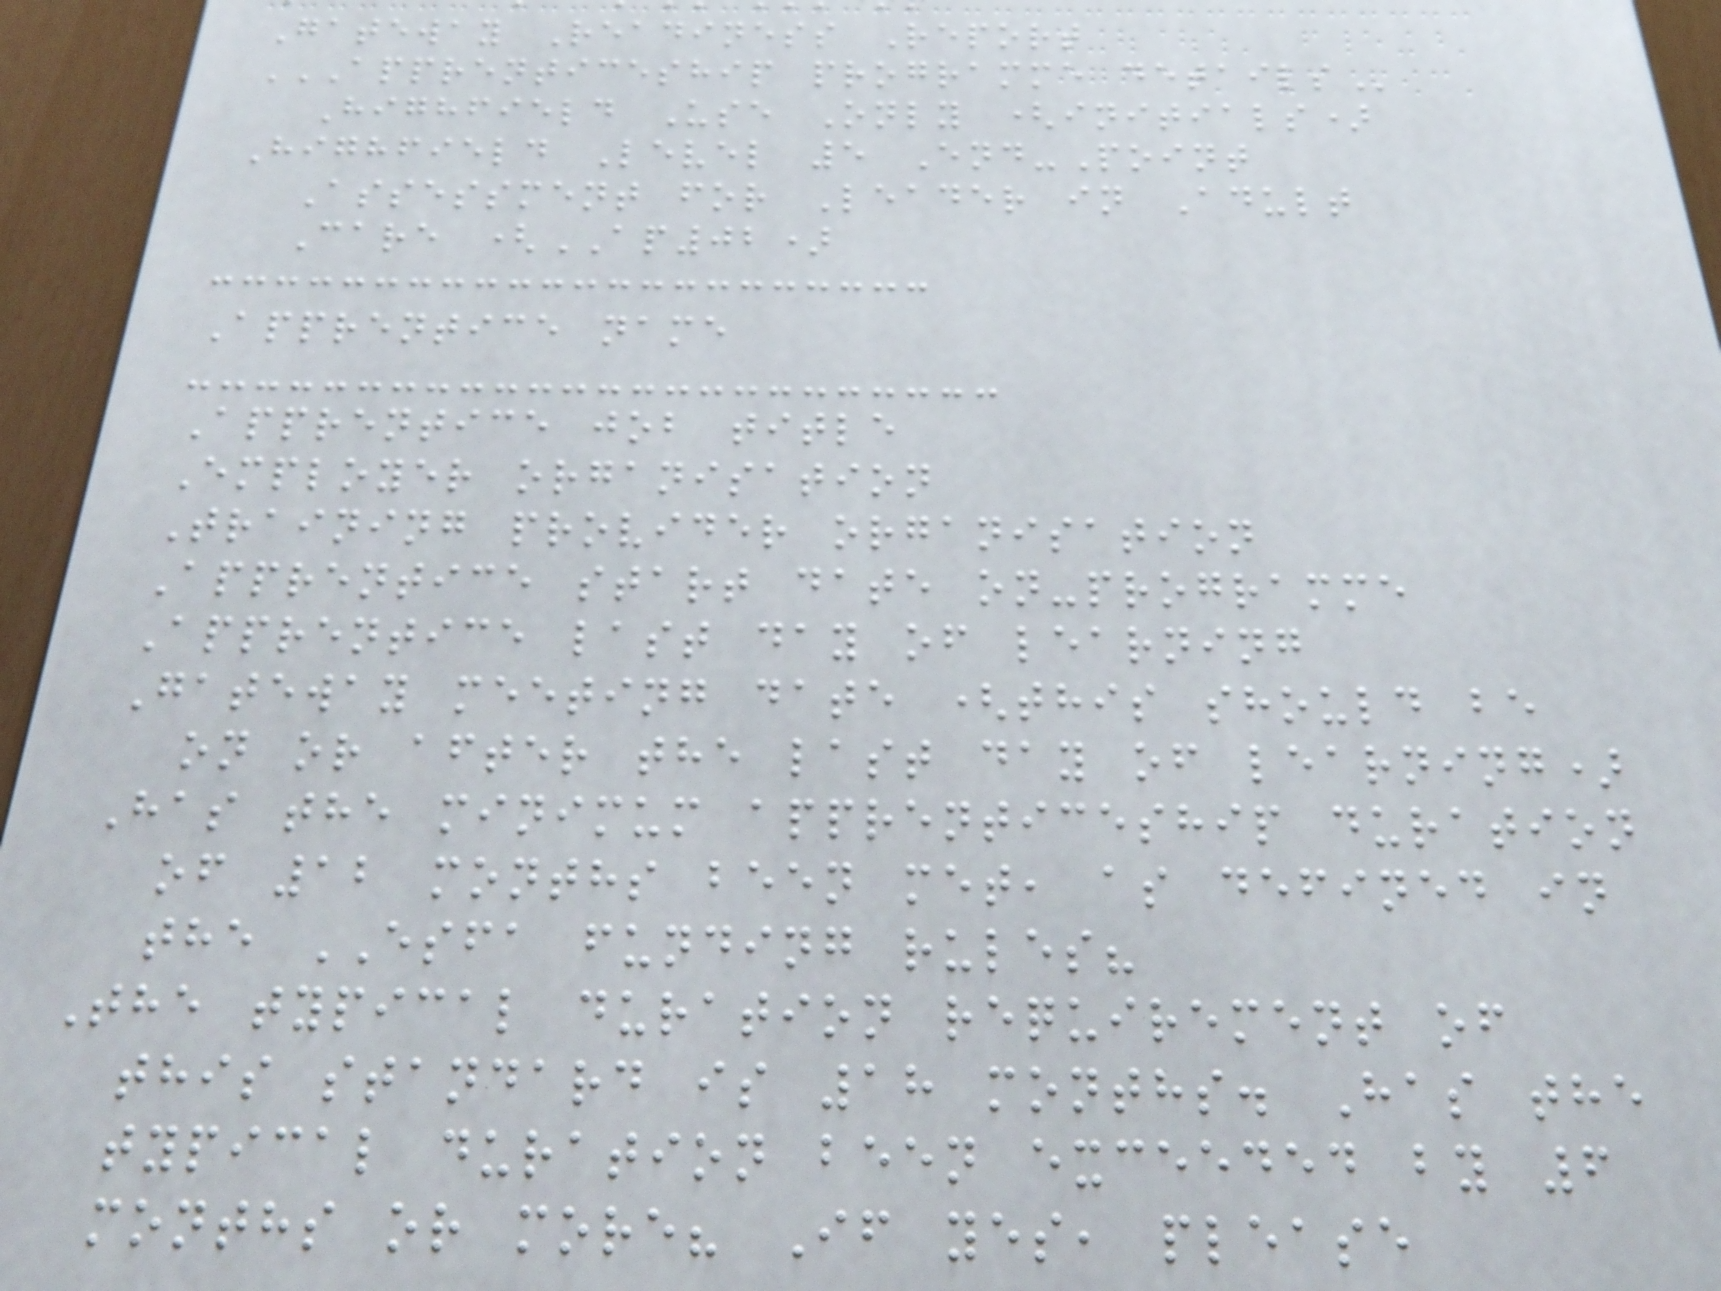Gateway Readiness Report
APPRENTICESHIP PROGRAMME DETAILS
Highfield Use Only (initials)
Highfield Level 5 End-Point
Assessment for Leader in Adult
Care (AP02)
Apprentice name
Apprentice job title
Employer organisation
Training provider organisation
Apprentice start date on-programme
Apprentice last day of learning
Gateway meeting date (this should be
on or after the last day of learning)
Has the minimum apprenticeship duration
of 12 months been met, as defined in
the ESFA funding rules?
The typical duration requirement of
this standard is 18 months. Has the
typical duration been exceeded by 6
months or more? If yes, please
